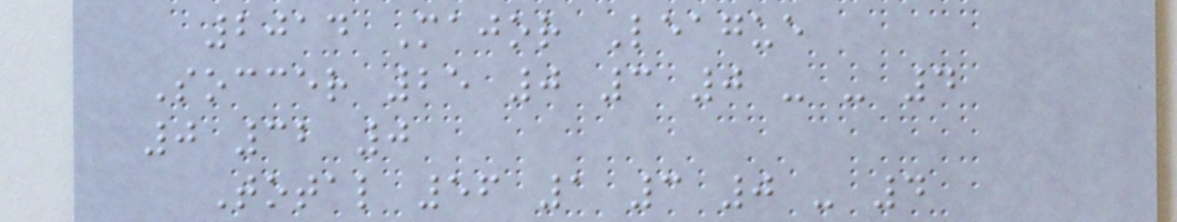2014 Major League
Soccer 25 0 3 0 - - 4
0 32 0
Total 56 1 3 0 - 4
